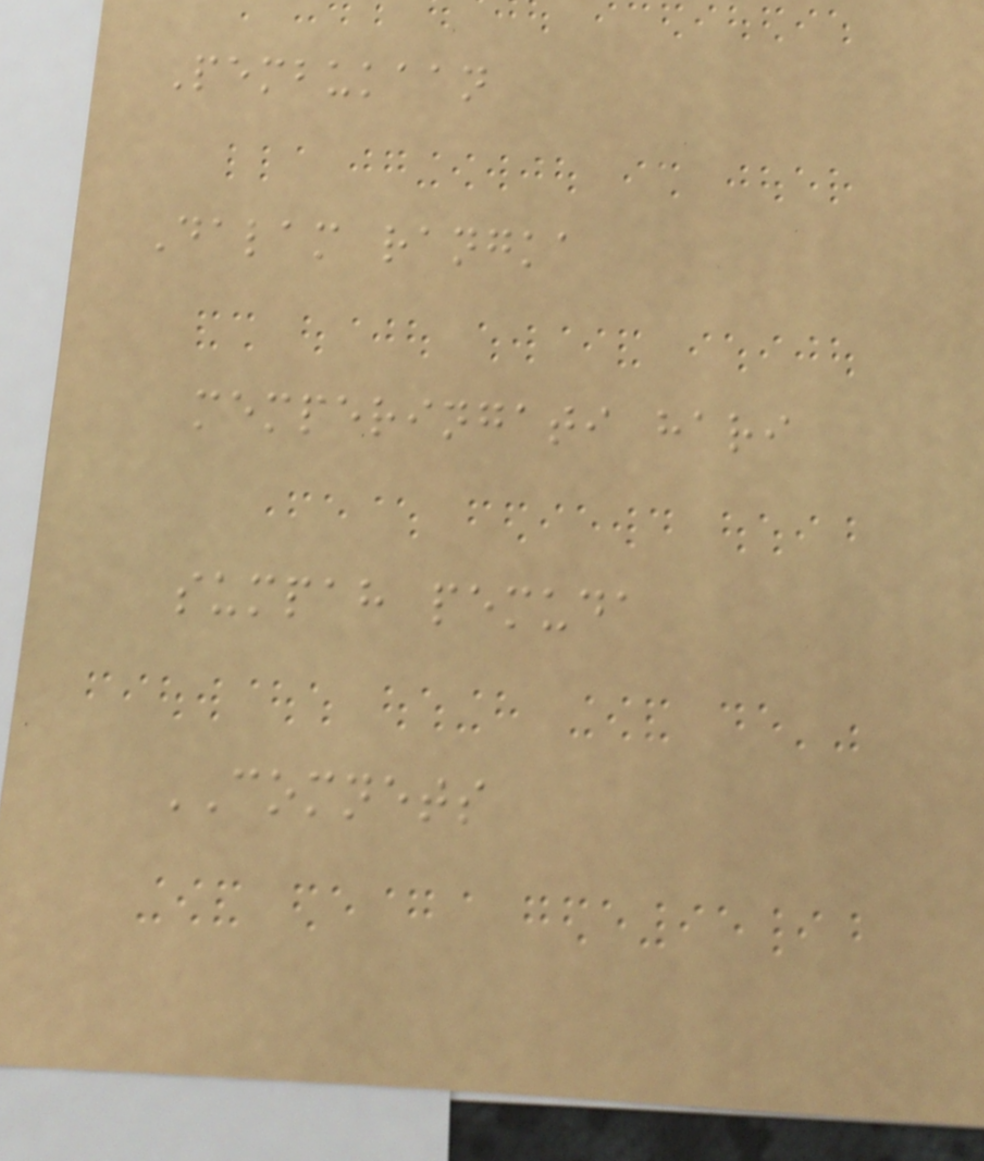Pembukaan
Dalam rangka
memperingati hari
sumpah pemuda
COMNETS
